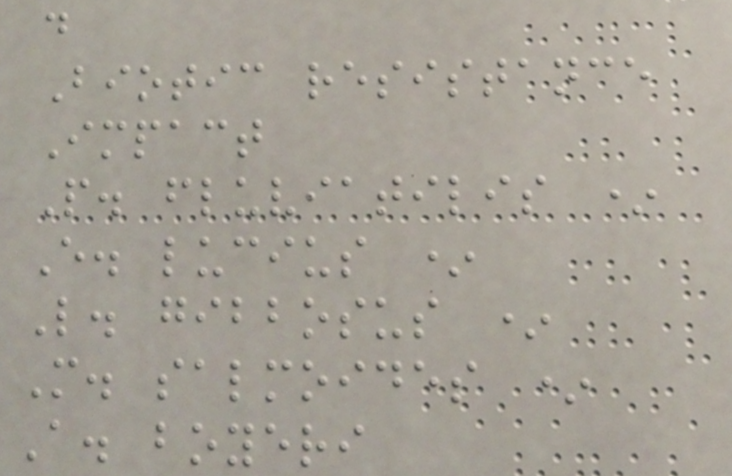d
Biotic resistance
Impact
P. fluviatilis *
E. lucius *
L. gibbosus *
M. salmoides *
A. boyeri
